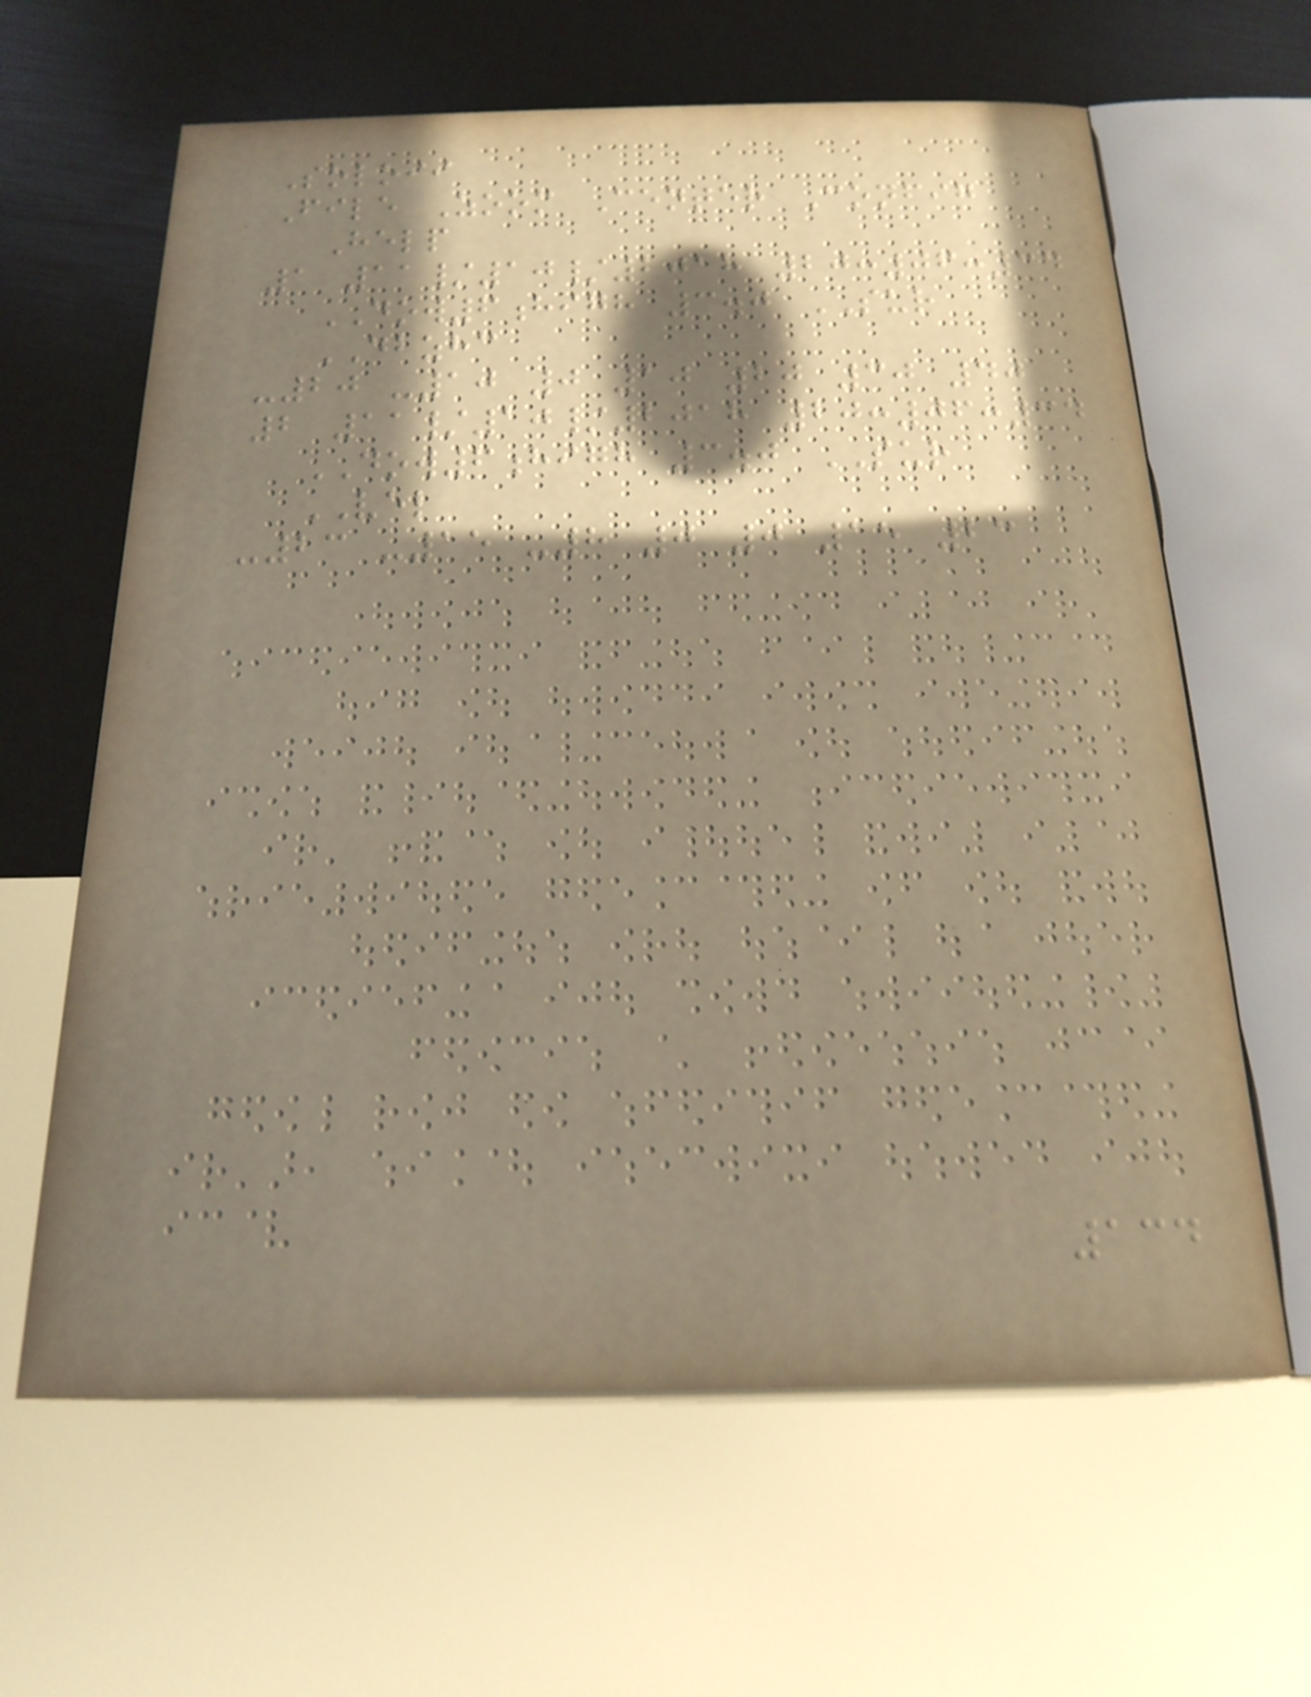Soloii
File Zoom Center Config
Help
1 11/10/2018 20:06:34
DOW6high 3.0 SUR
DBZHC
-20 -10 0 10 20 30 40
2 11/10/2018 20:06:34
DOW6high 3.0 SUR
VEL
-23 -15 -8 0 0 15 23
134
